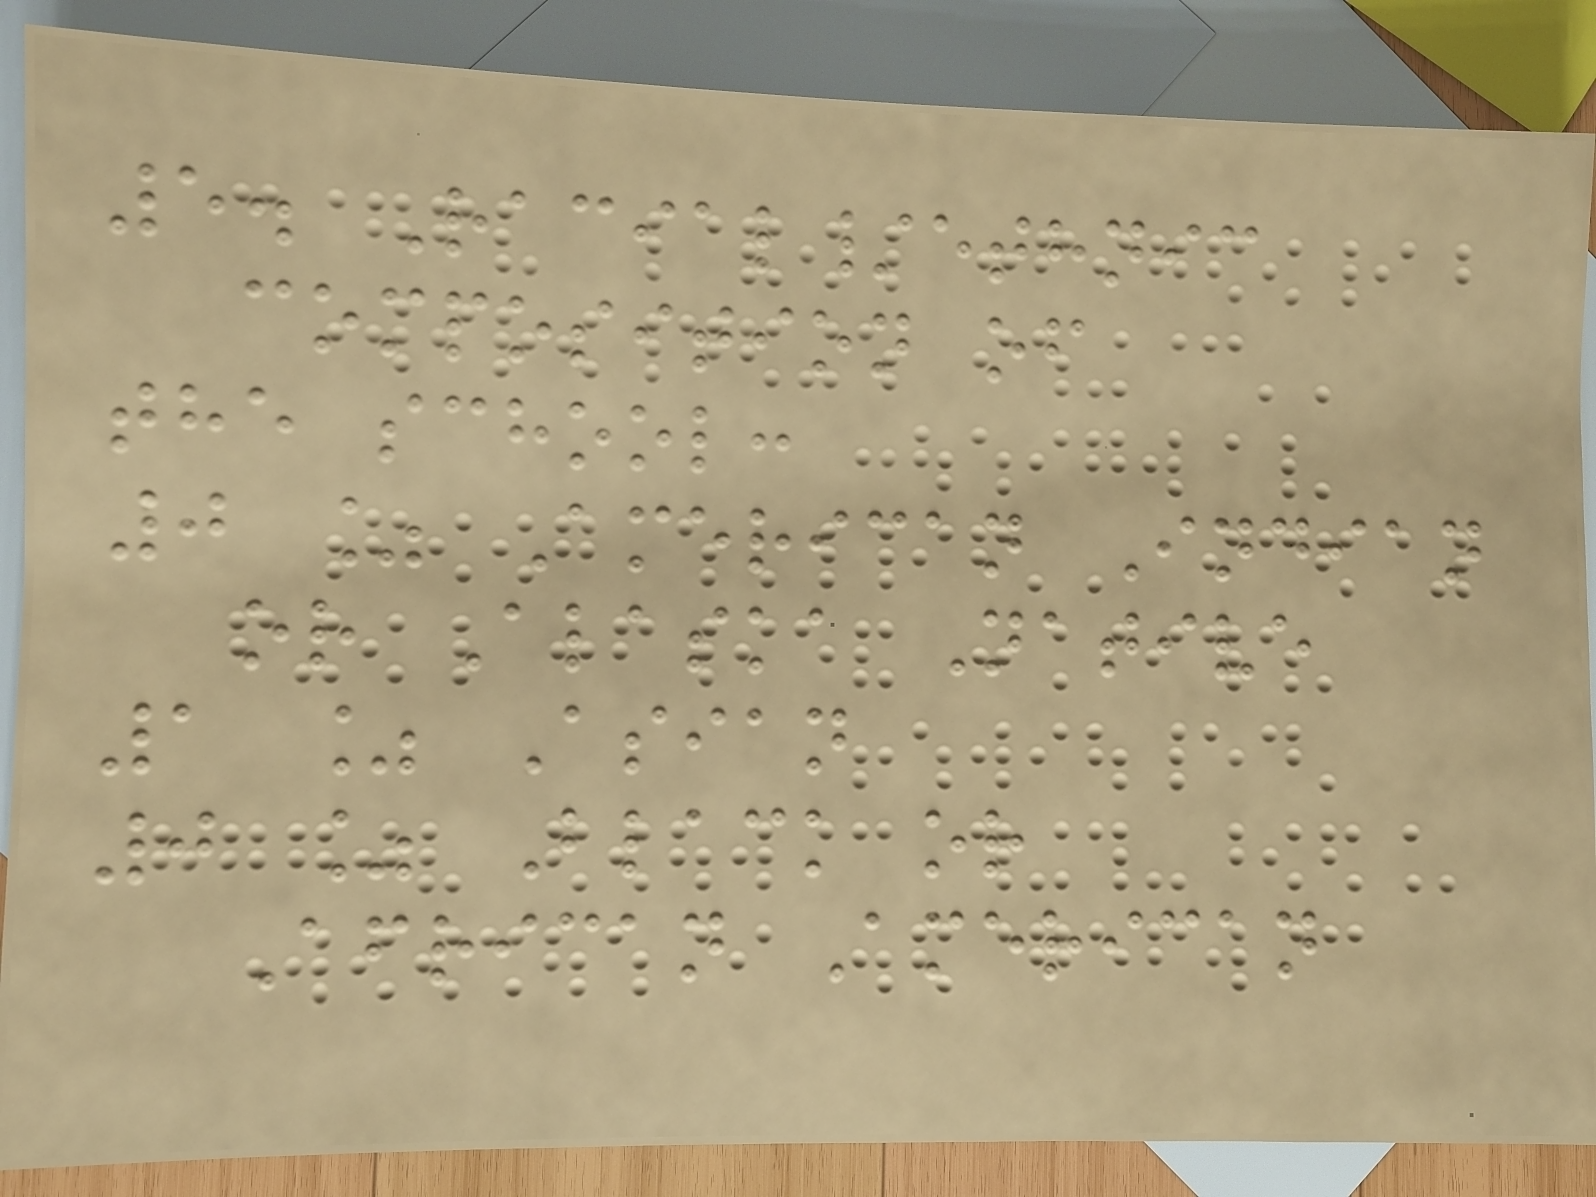5. Racial/ethnic
composition of
the school:
0 % American Indian
or Alaska Native
1 % Asian
0 % Black or
African American
